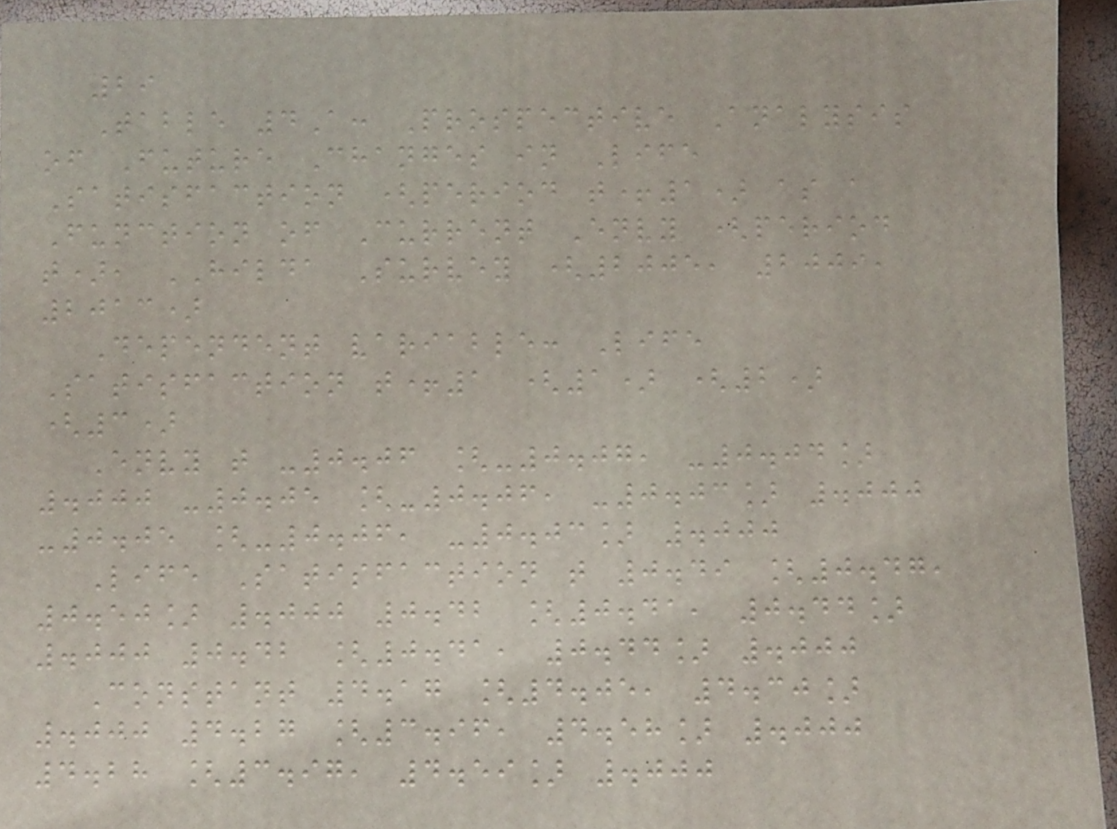29
Table 4A: Prospective Analysis
of Future Changes in Life
Satisfaction (period t+1) as a
Function of Current Envy (period
t), HILDA Survey (2005, 2009,
2013)
Dependent variable: Life
Satisfaction t+1 (1) (2)
(3)
Envy t -0.06 [-0.07, -0.04]
.000 -0.05 [-0.06, -0.03] .000
-0.05 [-0.06, -0.03] .000
Life Satisfaction t 0.49 [0.47,
0.50] .000 0.42 [0.41, 0.44]
.000 0.42 [0.41, 0.44] .000
Constant 4.17 [4.05, 4.30]
.000 4.27 [3.96, 4.58] .000
4.28 [3.97, 4.59] .000
